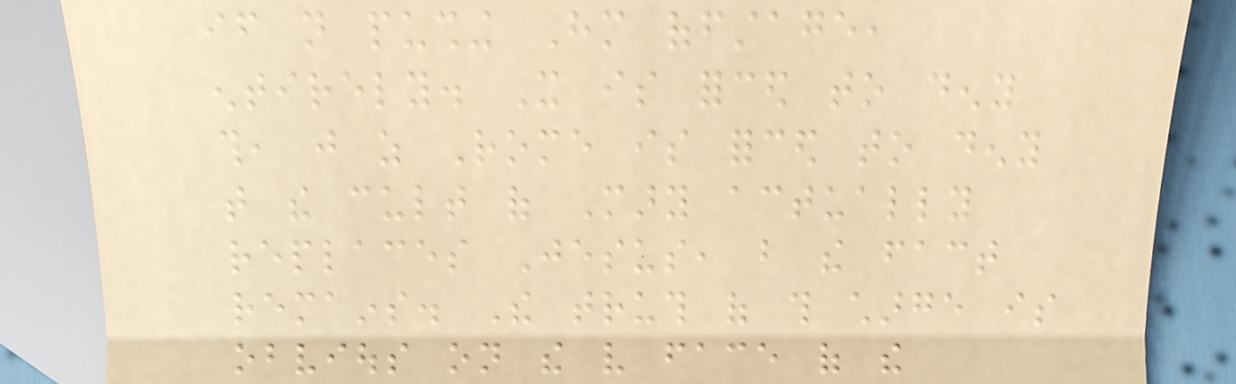if not pushing Him offstage,
entirely. It is forced to deny
this, just as Rome is forced to deny
that the cult of Mary actually
replaces Jesus, but the fact
remains. The truth of this charge is
obvious on the very face of the
